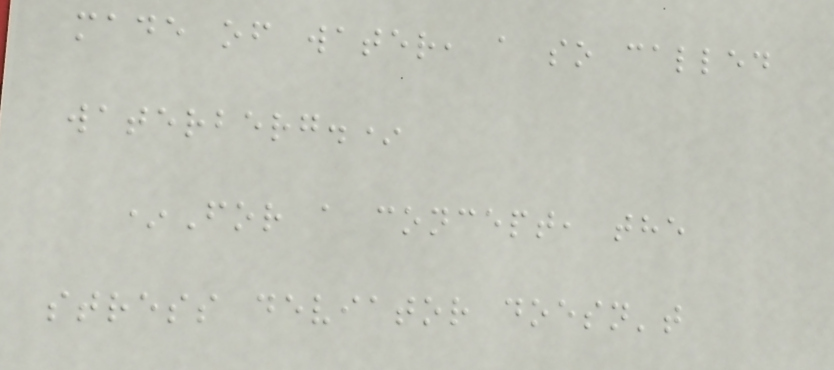made of water, a so called
waterberg.*
*For a concept, the
stress deviator doesn't
